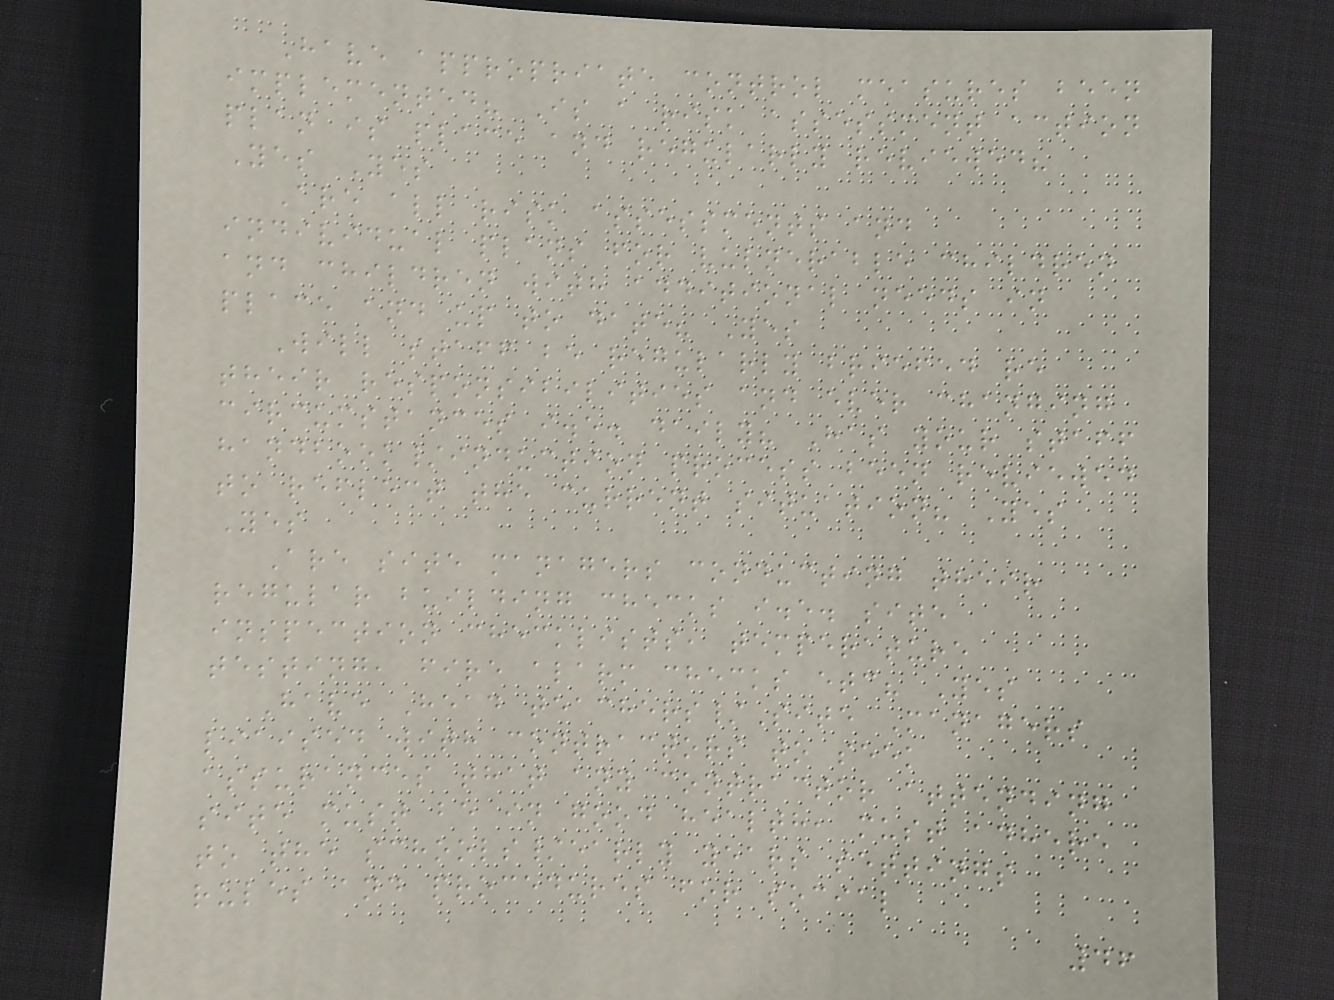Have appropriate control measures been
implemented? Is a risk assessment action
plan is place and regularly reviewed?
Yes Yes
Are all risk assessments and
individual plans for vulnerable children
and children with additional needs in
place and up to date? Yes
Will staff be regularly briefed re
their responsibilities and ever changing
circumstances i.e. daily? Has your staff
handbook/induction process been reviewed
to reflect the current situation? Yes
Yes
Are site managers conducting their
regular building checks i.e. site
inspection checklists, temperature
testing, fire alarm checks etc? Yes
Have Head teachers/Site Managers
liaised with contractors to seek
assurances that any contractor attending
site must be in good health, must adhere
to the schools/early years settings
rules and procedures for social
46
